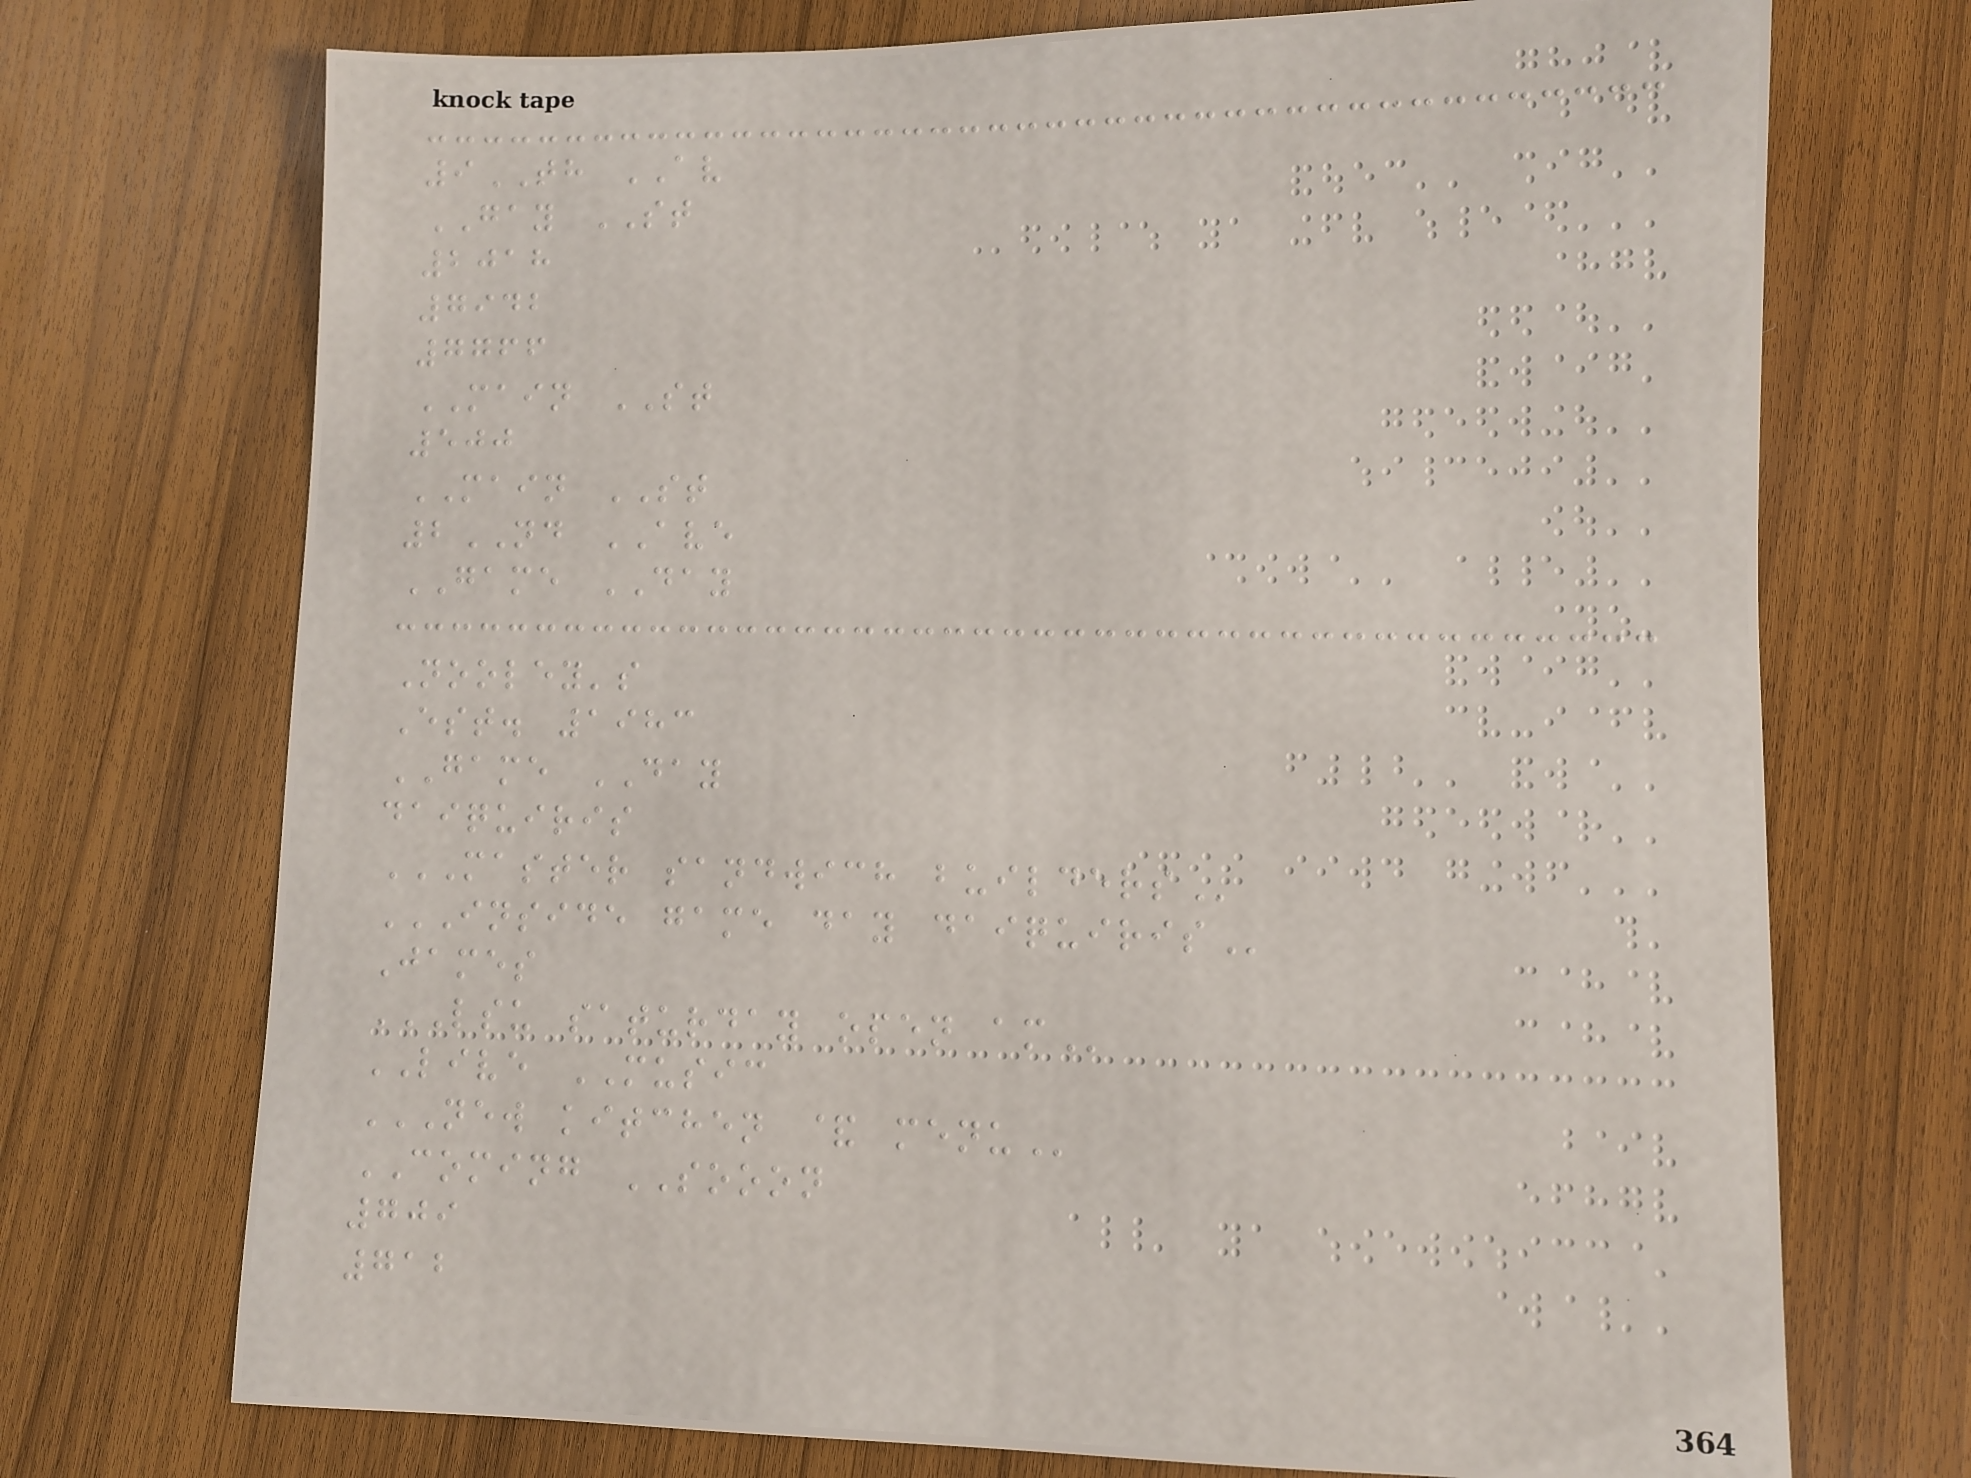9TH AV
GAY ST
2018
7942
7766
MAIN ST
500
MAIN ST
2ND AVE
GAME DAY
Nooley's
Est. 1983
GAME DAY
daiquiris
MASTER SANDWICH BUILDERS
INSIDE GAME DAY DAIQUIRIS
James
LSU SATURDAY OPEN AM
LIVE MUSIC
NEW KITCHEN & MENU
COMING SOOON
709
712
